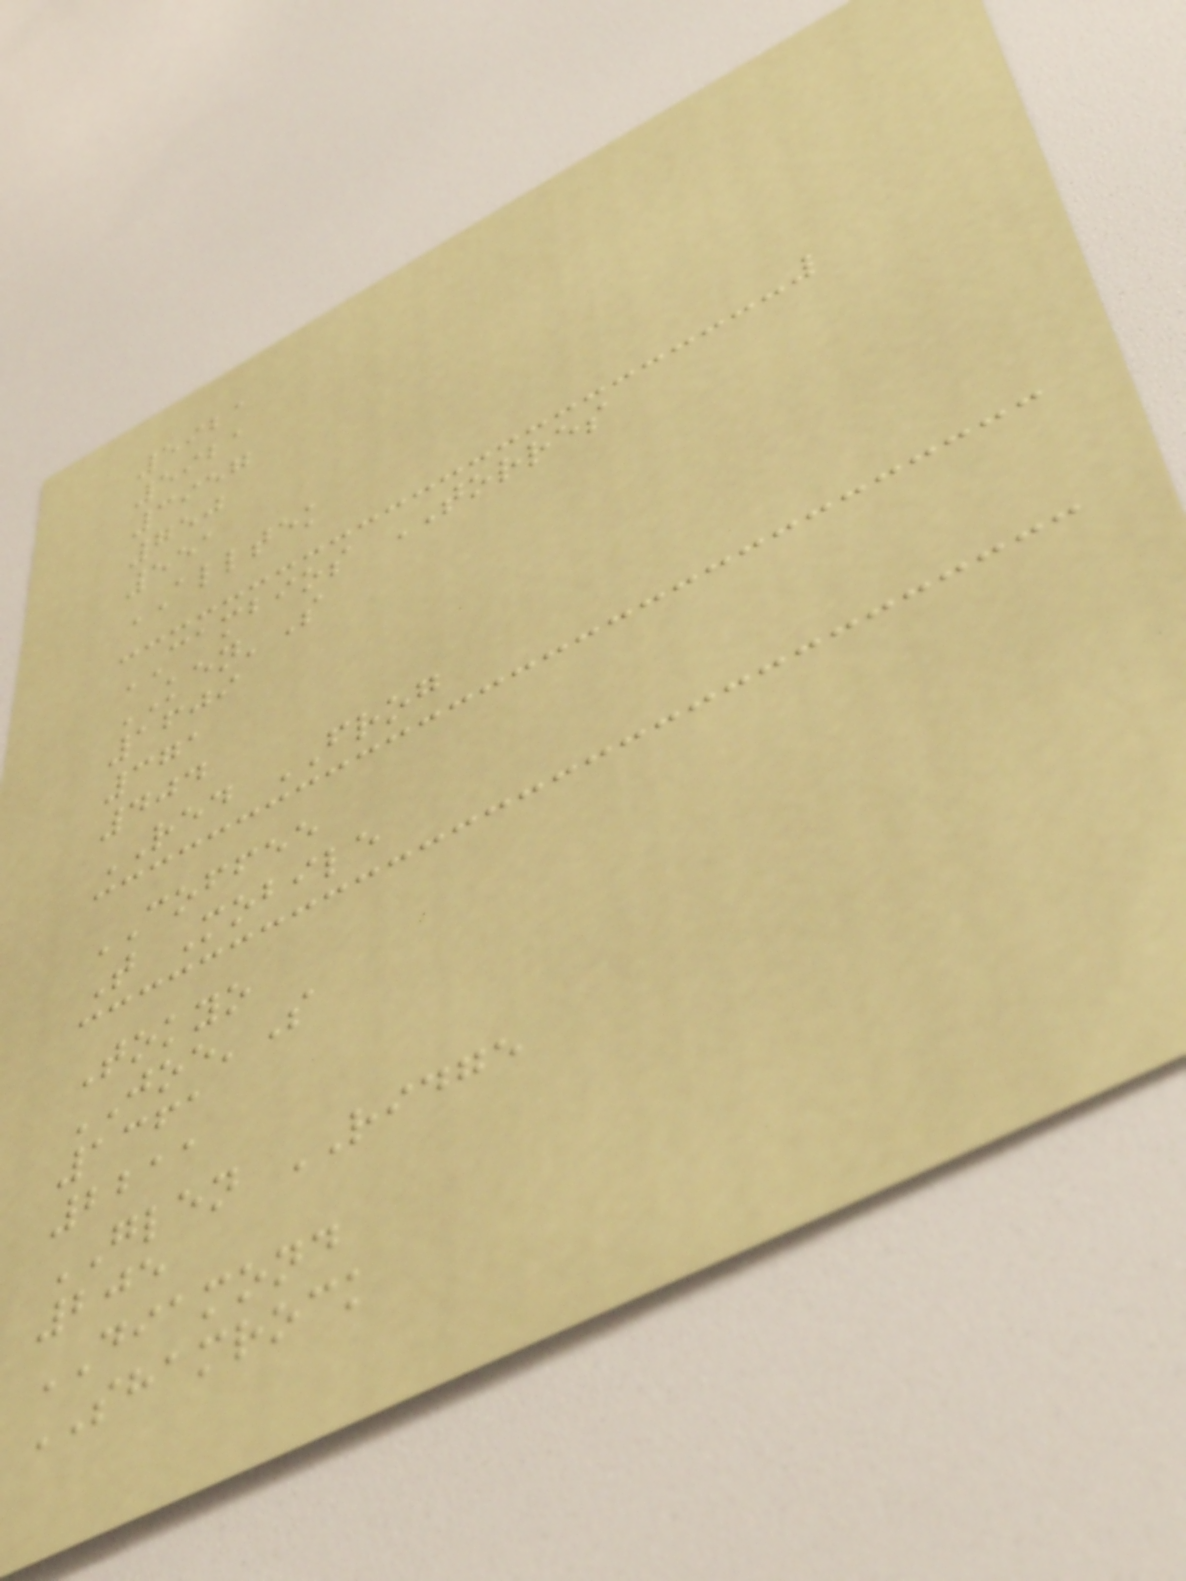5921
5921
3957
750
551
ALLTEK
CAMBIOS TORRES
KEN'S
1609
371
404
RED FROG
COFFEE
T Mobile
Tokyo
JOE'S
1361
2211
GLEN RIDGE
205
DIAMOND
SHAMROCK
